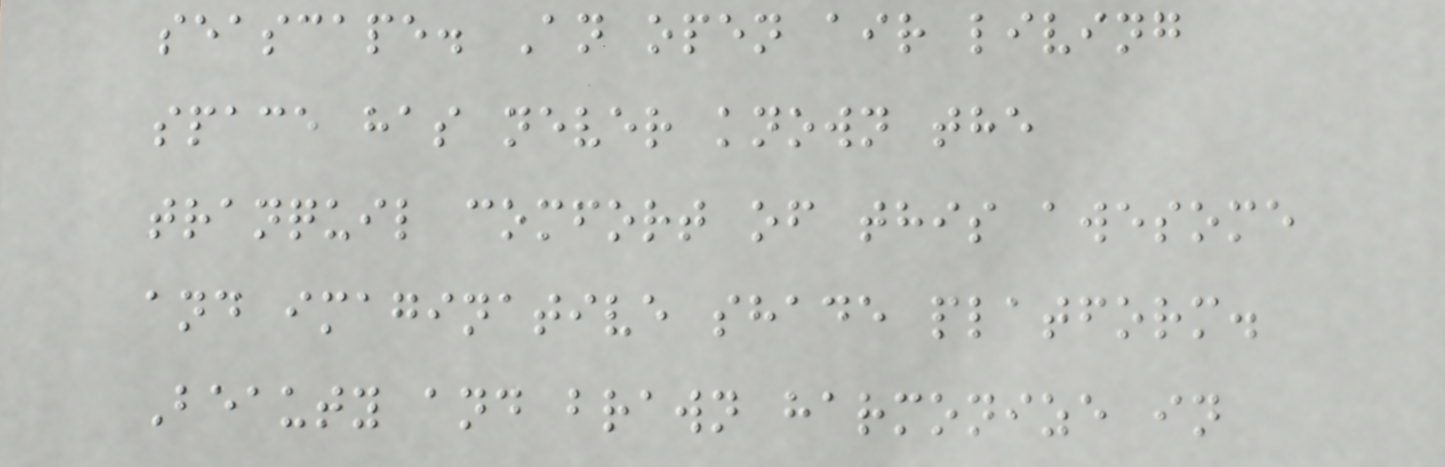seascape. An open air living
space has never known the
tranquil comfort of this awesome
and imaginative shade platform.
Beauty and brawn harmonize in
